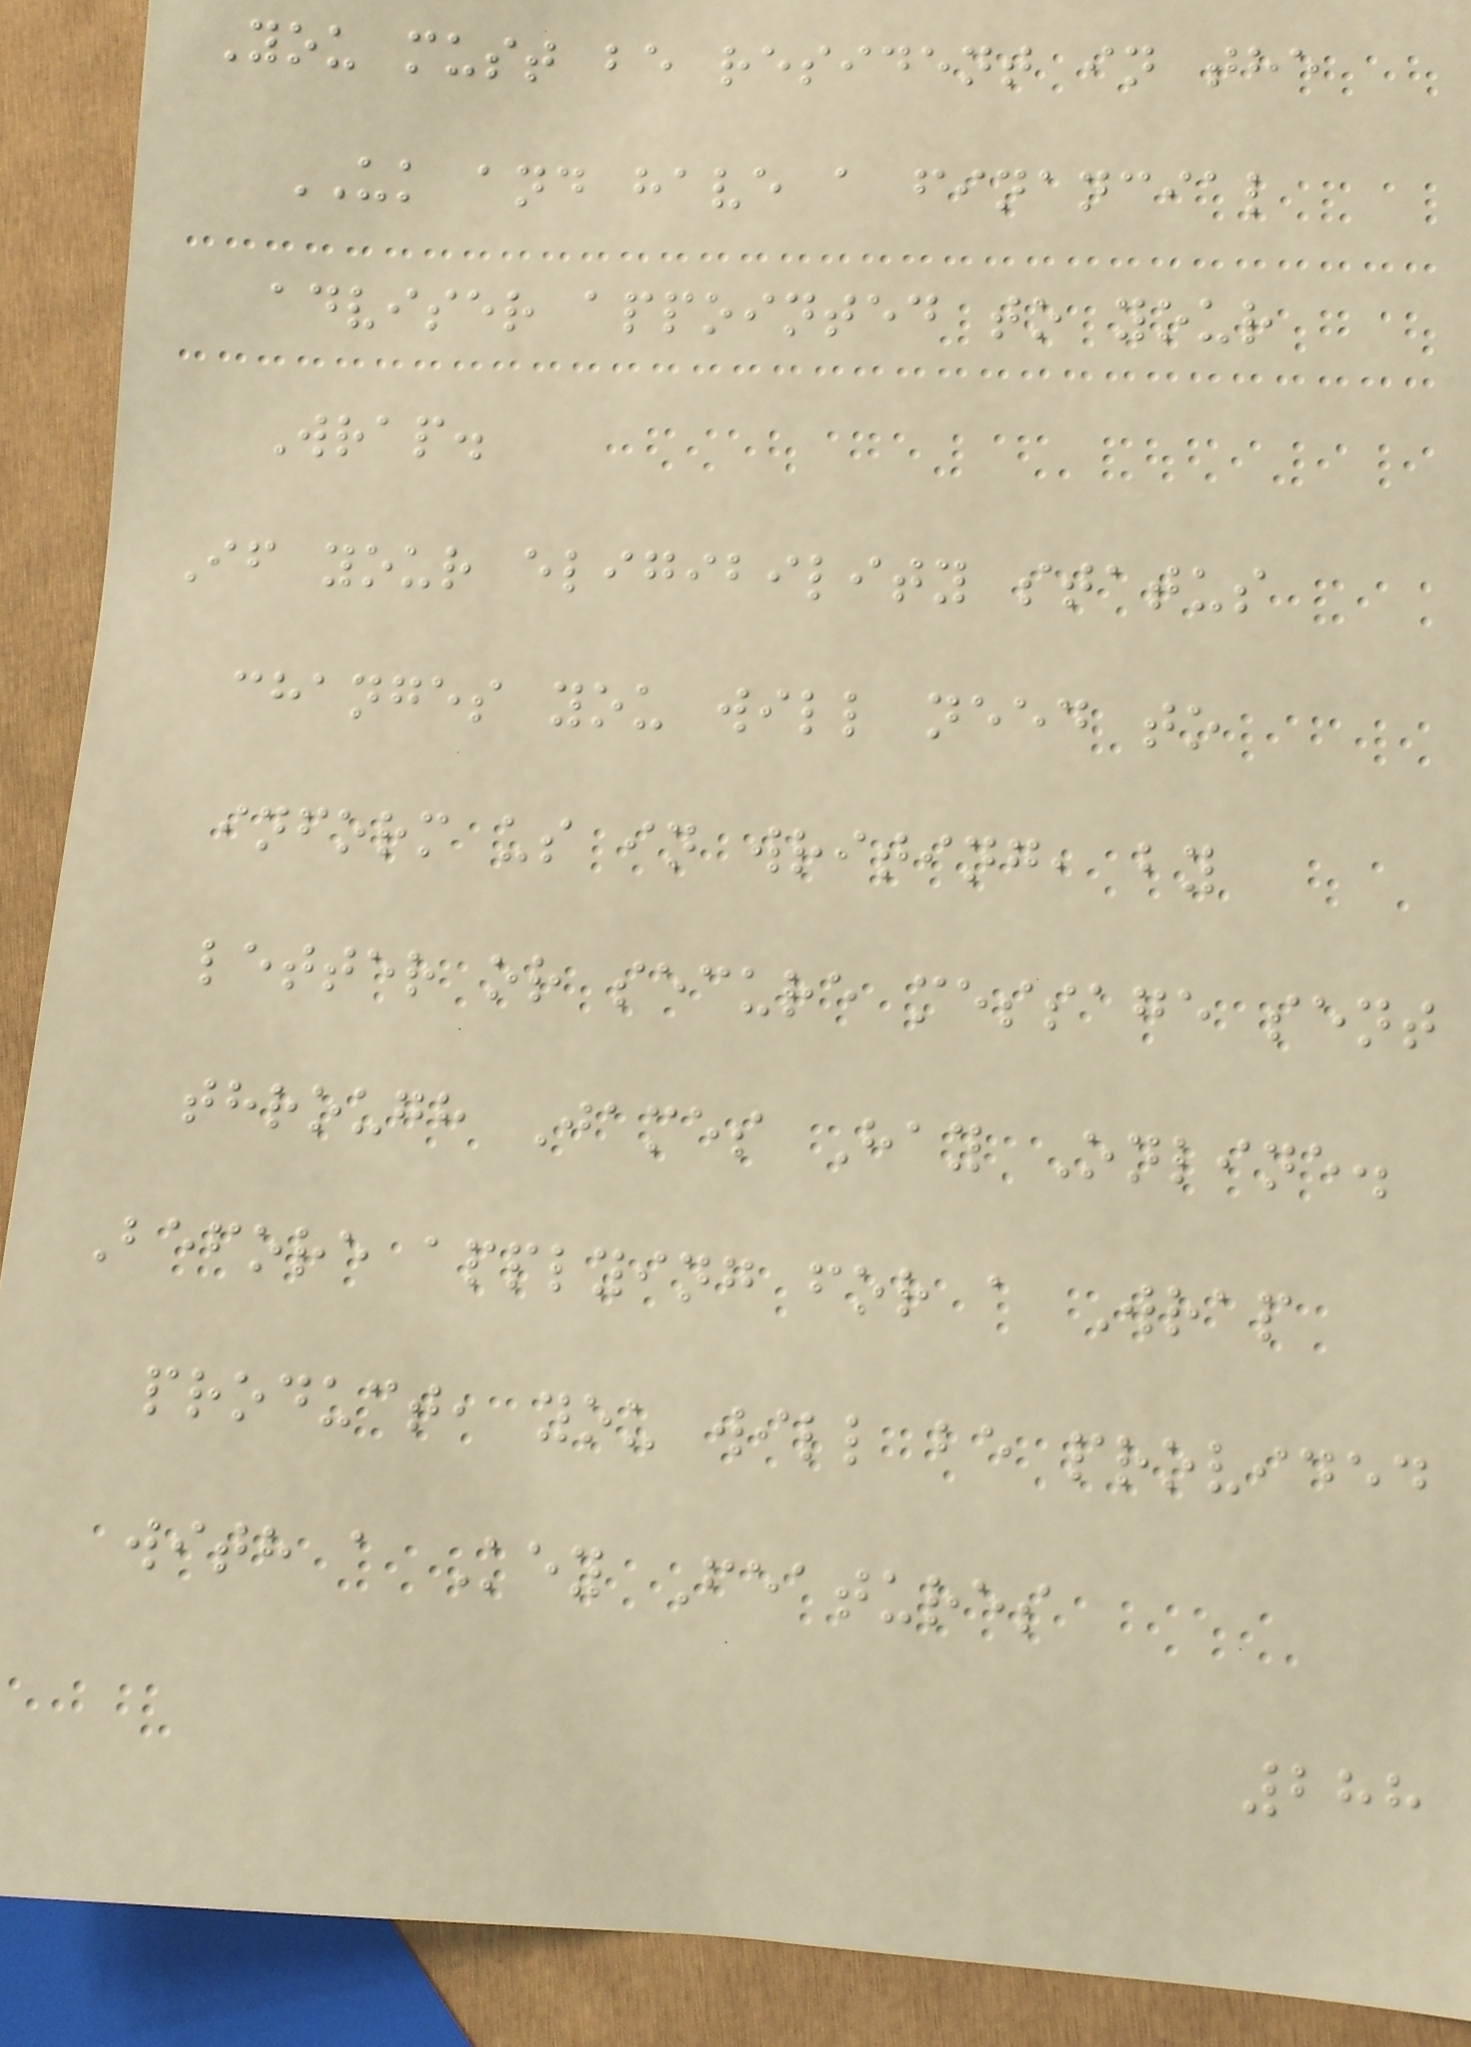You must be resident in the
UK and have a financial
adviser appointed to your
Wrap.
If your eligibility status
changes you will need to
inform us in writing, by
letter or secure message sent
through James Hay Online.
Before applying for a Wrap
product, you will be provided
with a Key Features
288
